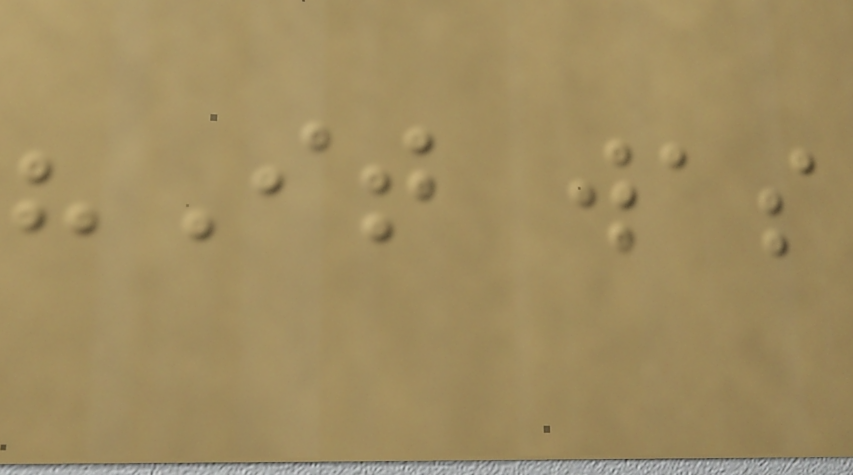"It was
